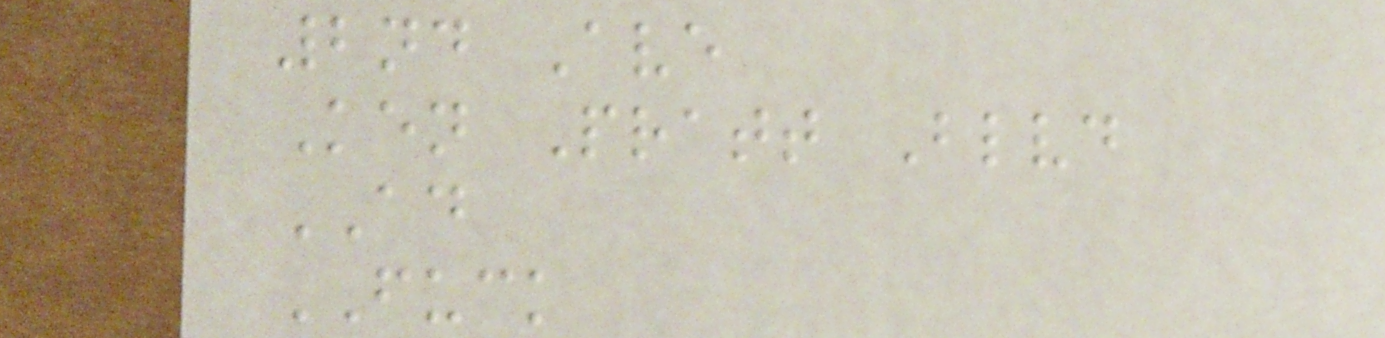2nd Ave
Ken Pratt Blvd
AD
FUCK
